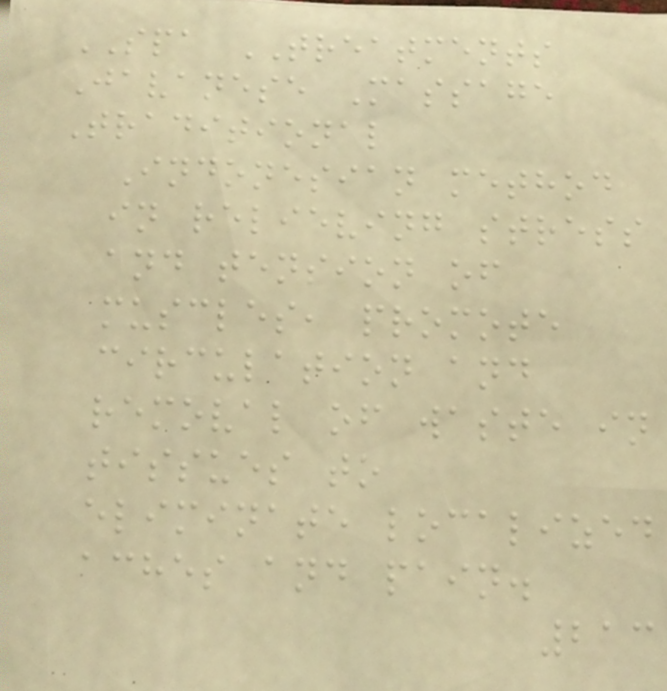SPA TREATMENTS
Javanese Massage
Traditional
Indonesian method
in relieving stress
and tension of
muscles, promote
circulation and
removal of waste in
tissues to
eliminate localized
aches and pain.
213
